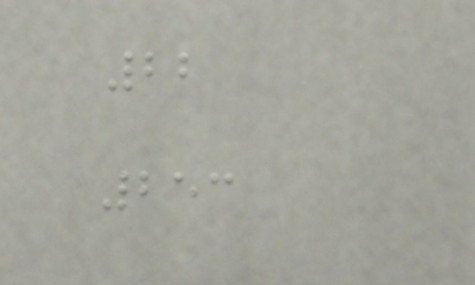22
253
